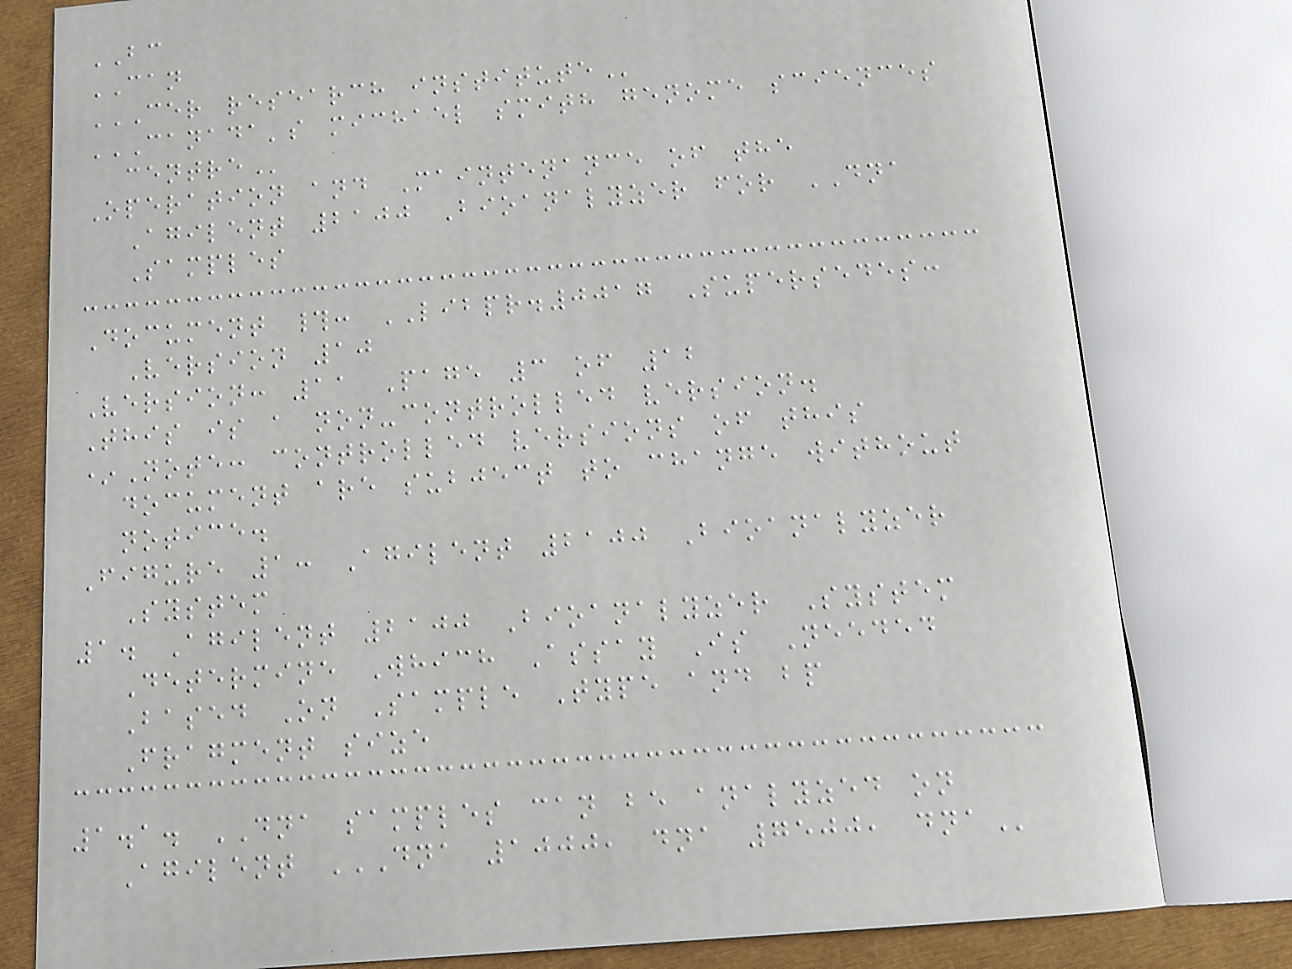BC
CAN
CER RESEARCH INSTITUTE
CANADA'S MICHAEL SMITH GENOME SCIENCES
CENTRE
Operation and Maintenance of the
Agilent 2100 Bioanalyzer for DNA
Samples
Document #: LIBPR.0017 Supersedes:
Version 10
Version: 11 Page 3 of 12
This is a non-controlled version.
*Note: controlled versions of this
document are subject to change without
notice.
Figure 1: Agilent 2100 Bioanalyzer
System
1. Agilent 2100 Bioanalyzer System
Determine Which Assay Is Needed
Based On Sample Type and bp
Fragment size
1.1. DNA samples can be analyzed on
Agilent DNA 1000, DNA 7500, DNA
